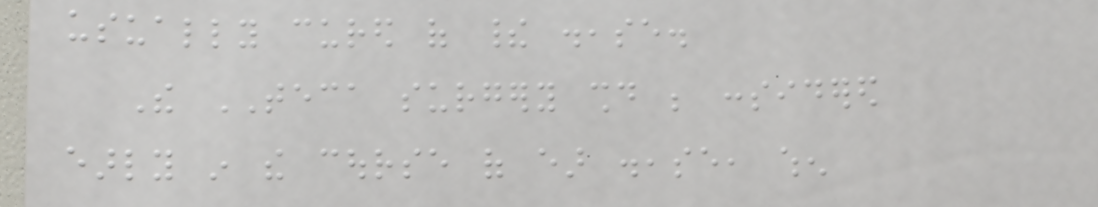usually cured of their disease.
The TECA surgery should be considered
early in the course of ear disease, when
